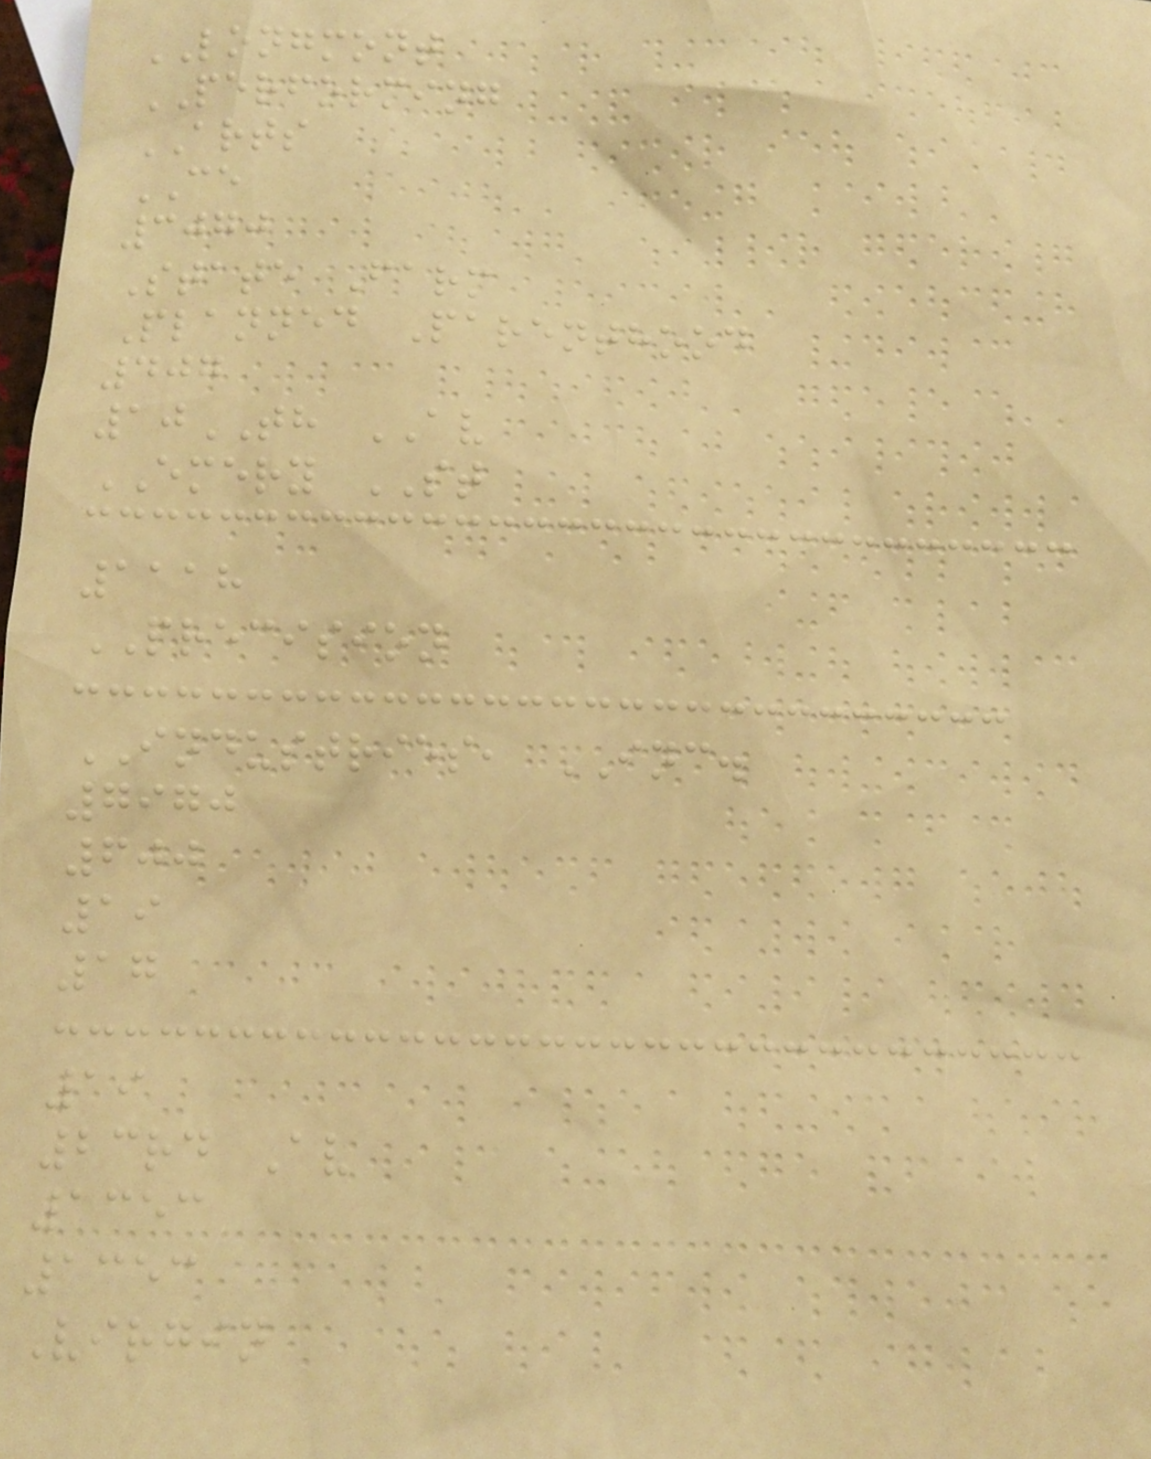LONGMONT
PERFORMING
ARTS
CE
3070
State Farm
Planned Parenthood
407
10TH AV
EMERY ST
1118
PRECISION
INDUSTRIES, INC.
7970
600
19
17
19
23rd Av
1353
1353
Virgin
